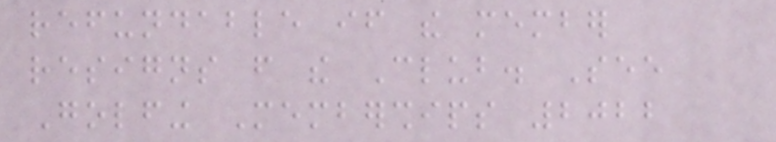refundable if the member
resigns from the Club. See
Golfing Memberships 2022
